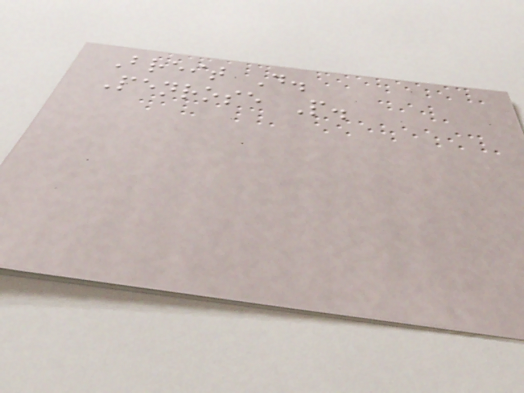Breit D.
Penrose P.
